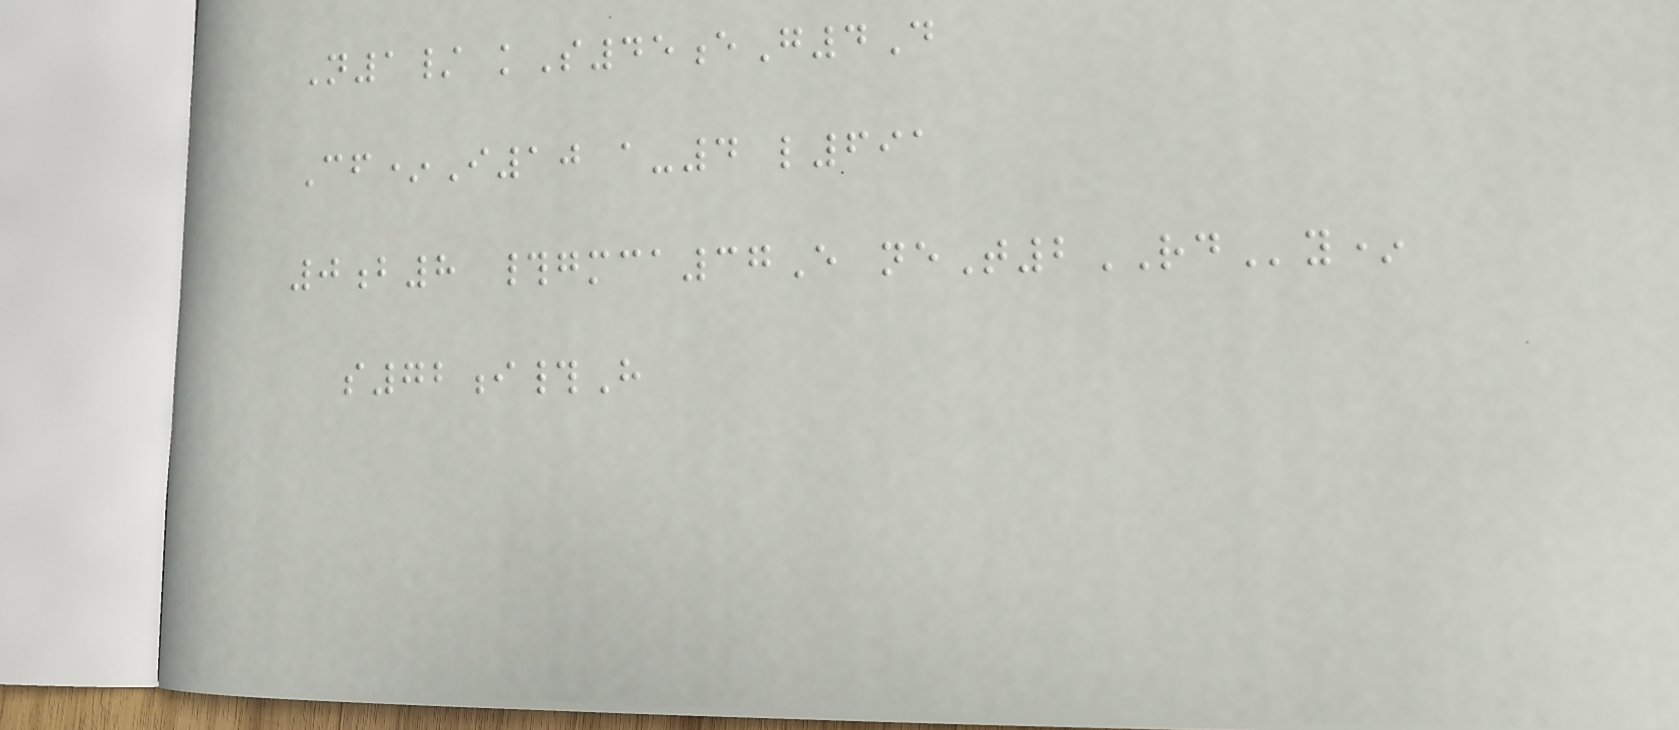N1/ kS45eG4D
Cf*I10 a-4 l691
0b8 #gmca37E neT2RDy*
s72i#H
